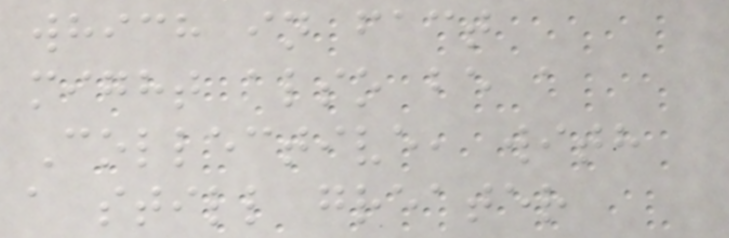which in fact
might also be a
Collective, with
a still greater
